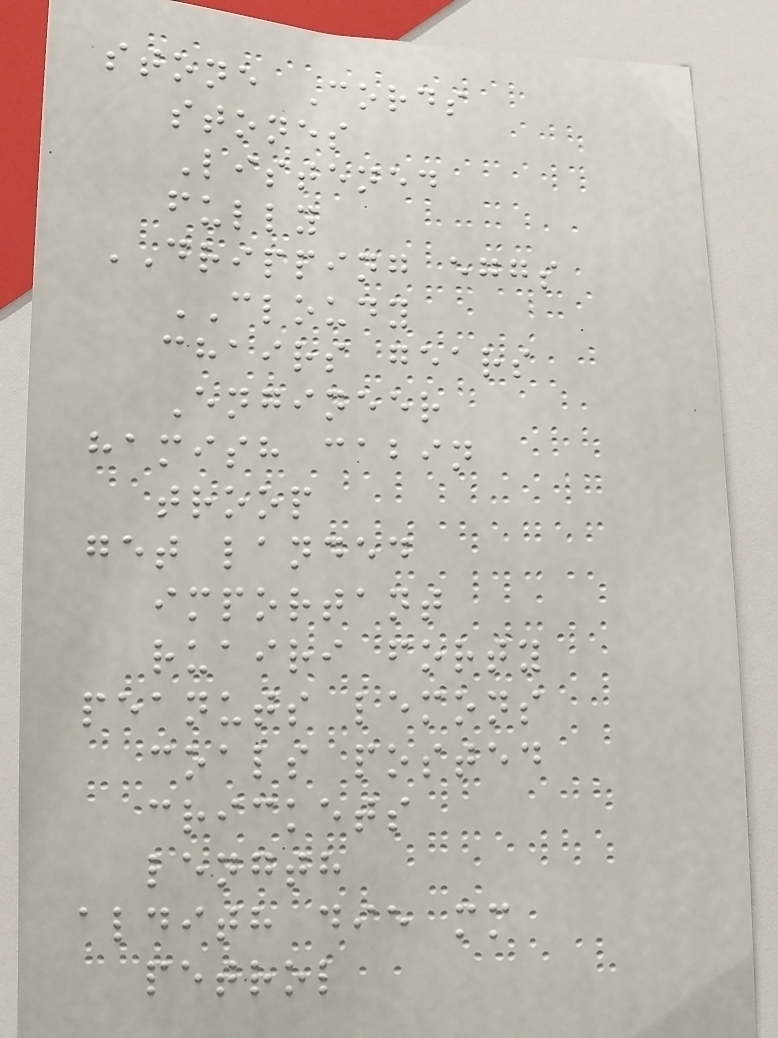stone Cords
stones
Listened
fully
DRIPPING eggs
CLOUDY
chairs gears
Engineer
hamish cabin
troop
get landed
important
ruairi forty
peanuts lemons
coals posted
crickets
length
aldith die mm
petrol
